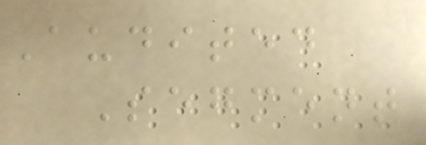Audited
Segment
